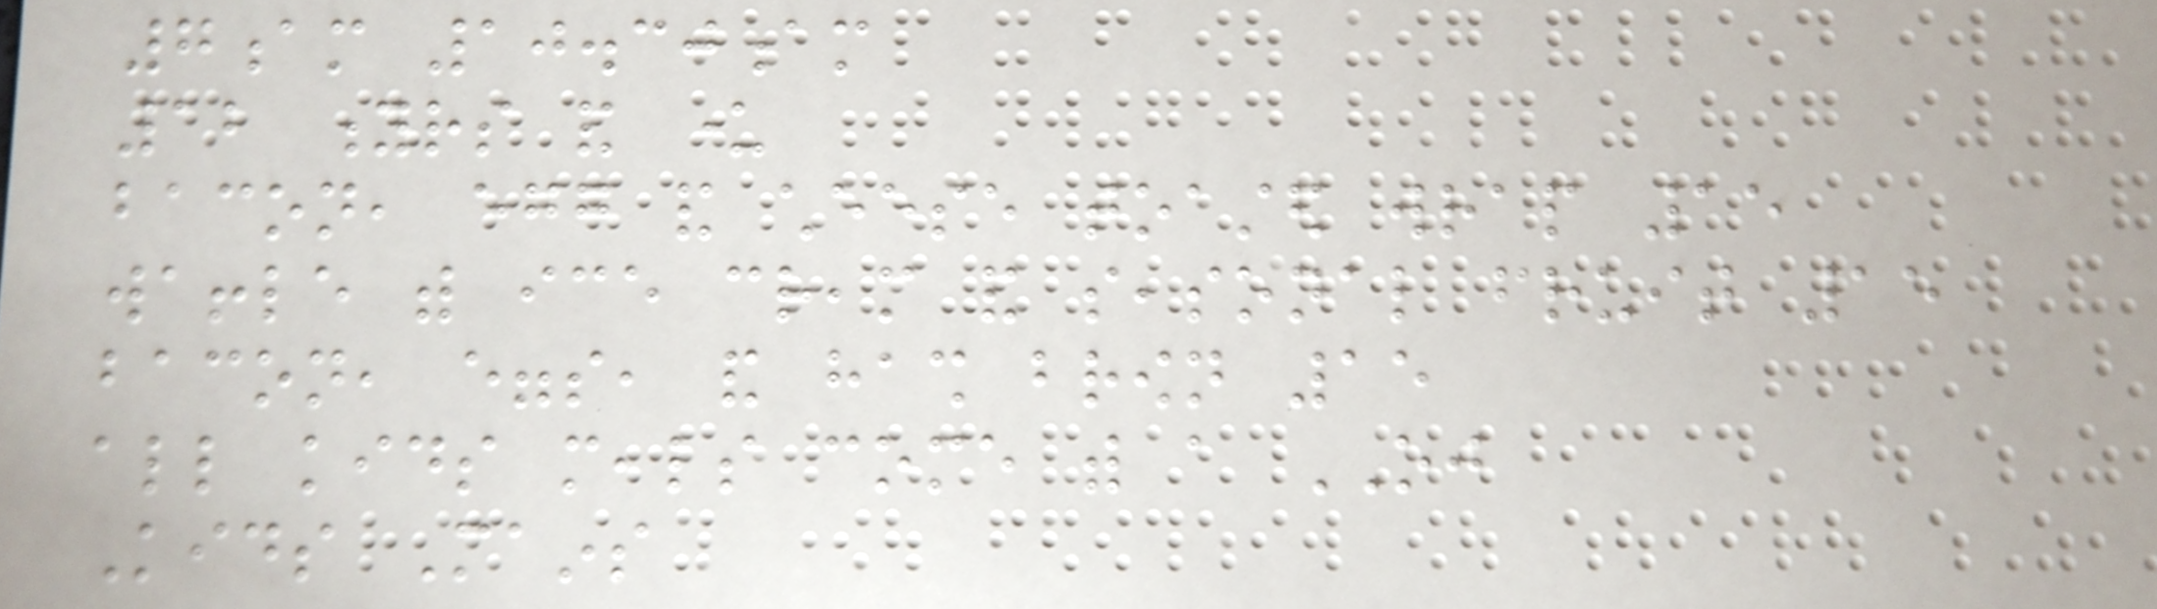7am 10.30am
12 yrs and under
bacon, egg and cheese toasted wrap 15
waffle with ice cream and seasonal fruit 15
bacon, eggs, and hash brown 15
all kids meals come with a OJ
Kids Mains
